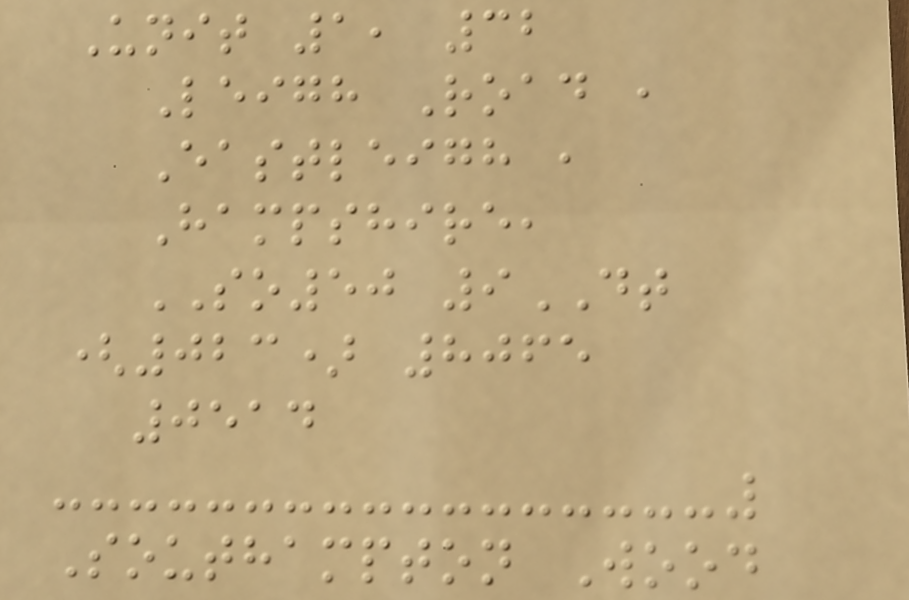Unit 1, 32
Leigh Road ,
Eastleigh ,
Hampshire,
SO50 9DT
(023) 8065
0514
Southampton Wood
